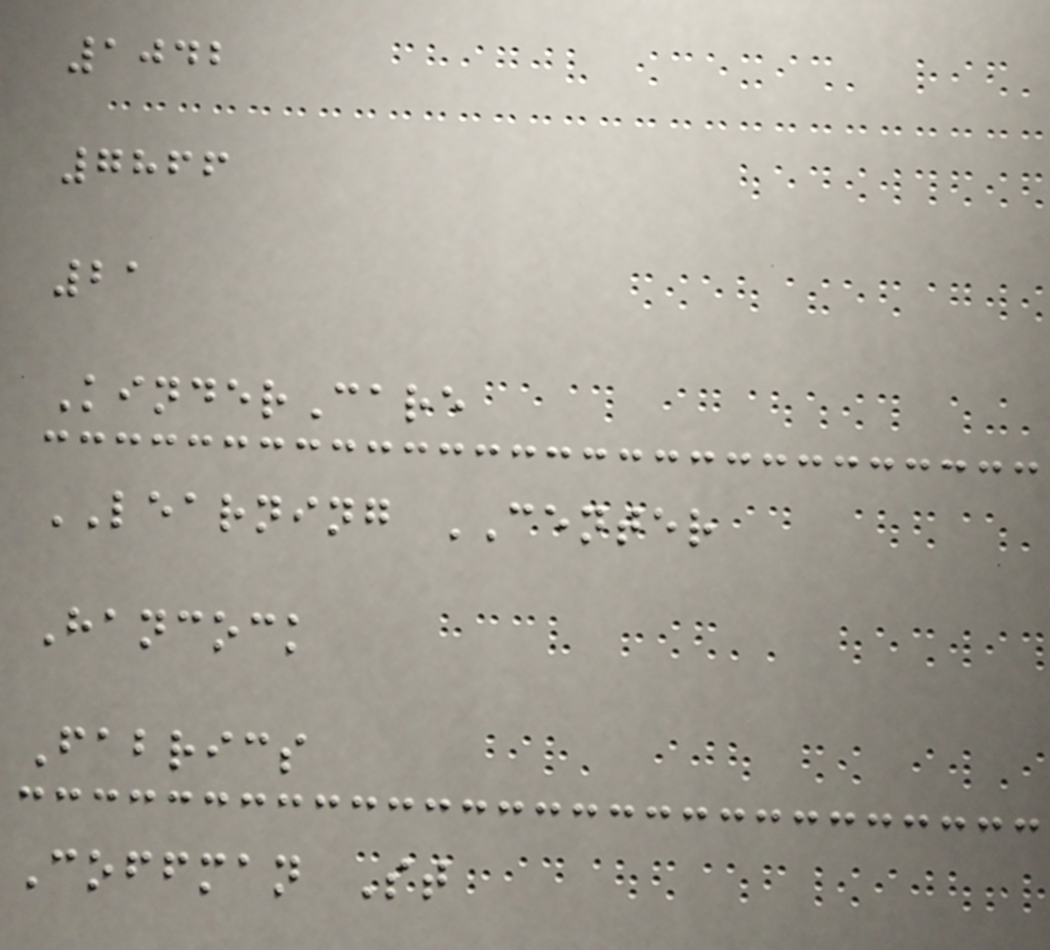1042
7866
21
KinderCare
LEARNING CENTER
Hancock
Fabrics
Coffman St
